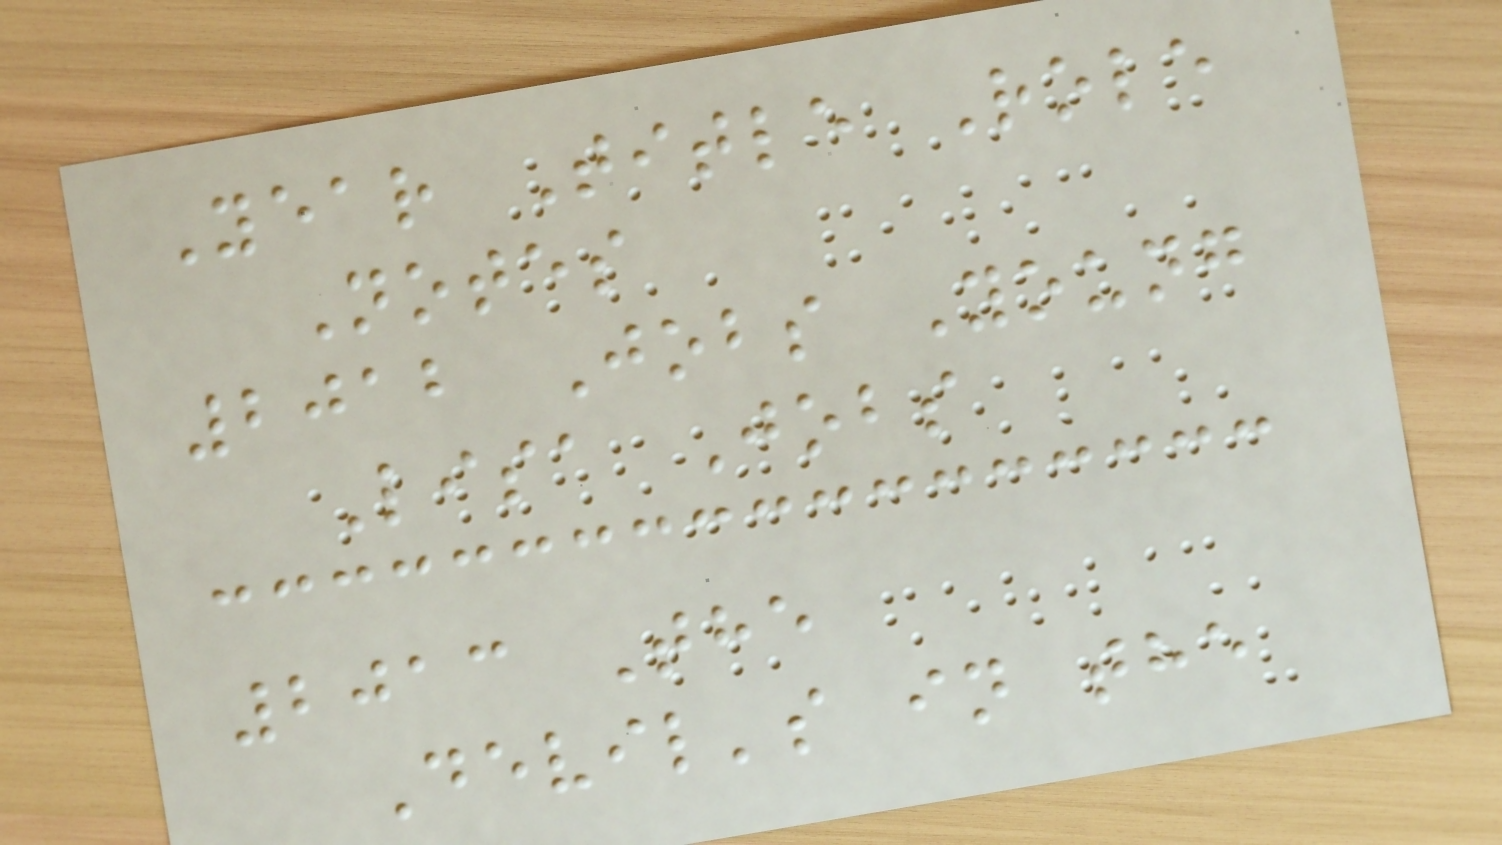Year Title Role
Notes
2012 Jobs Young
Lisa Jobs
2013 The
Devil's in the
